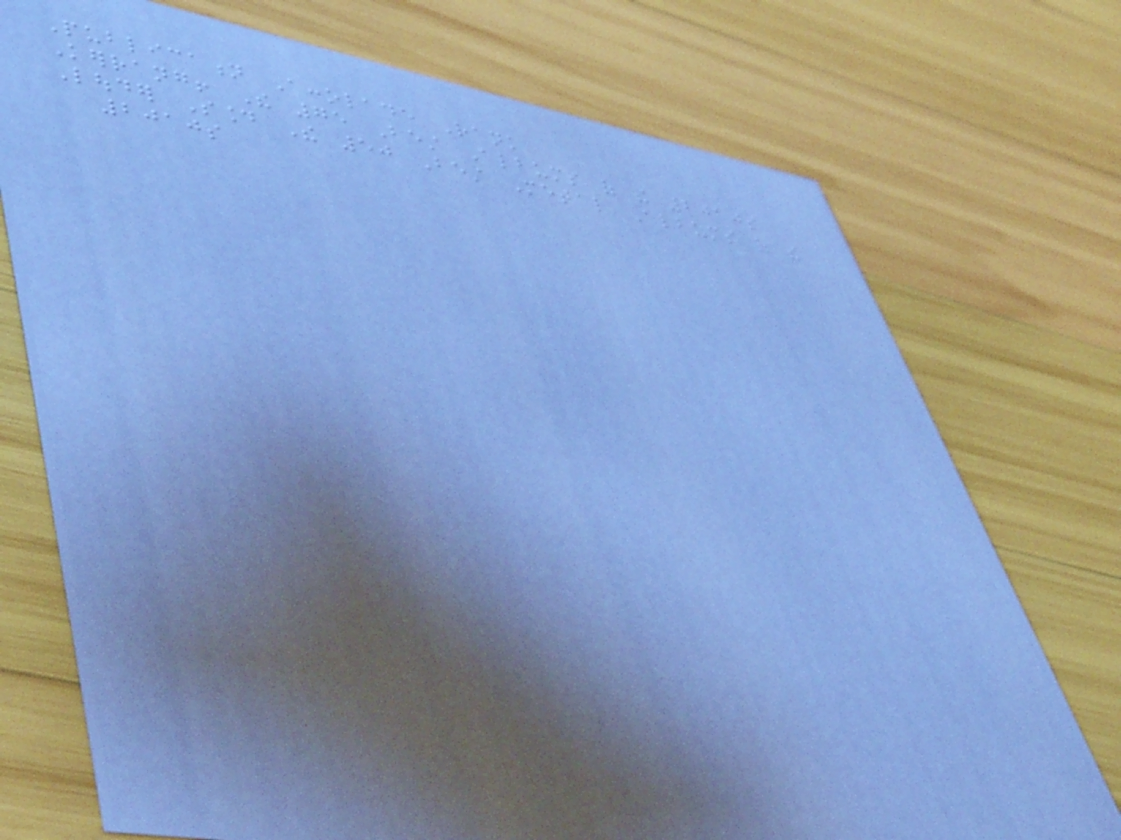Publication Accolade Rank
Kerrang! The 75 Best Albums of the 2010s
Louder Sound The 50 Best Metal Albums of the
2010s
